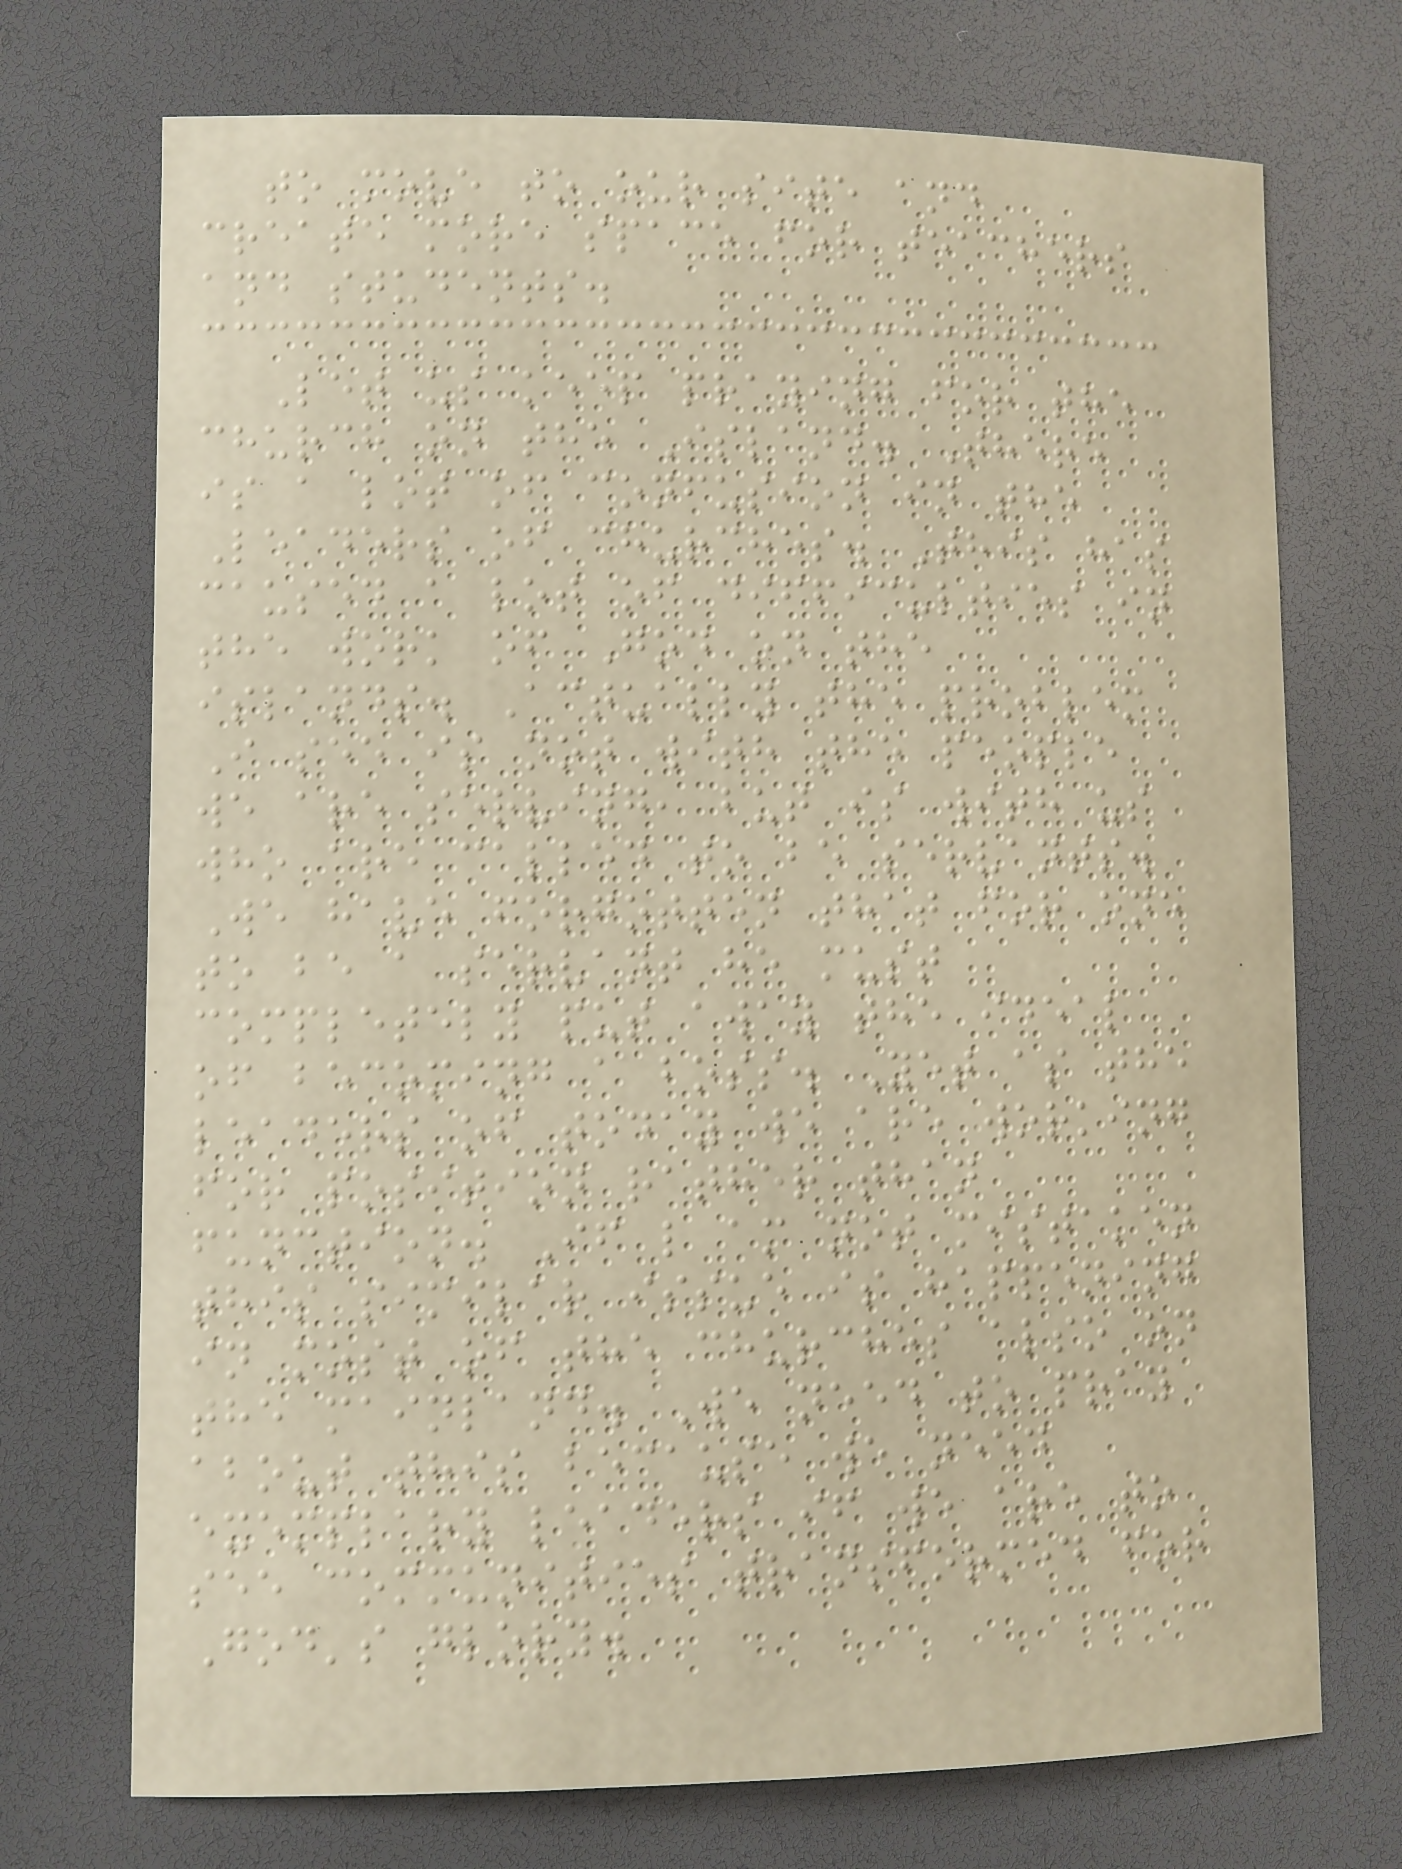to move to our site and
create more space for teachers
and students.
Let us keep praying for the
church on the Island. There
is a lot of confusion in the
Leaders of churches. This has
caused a lot of difficulties in
the work of God on the
islands. Actually the problem
I see is not with the people
we are serving, but is with us
who are called to be servants.
We have forgotten that for one
to be a servant he must
completely put away the ideal
of becoming a boss. Yet as the
leaders of today we are working
for position rather than
function. If l am not mistaken
this similar issue is happening
in most of the churches also on
the mainland. We need to pray
about this because we need
exemplary leaders if we are to
see communities transformed for
God's glory.
